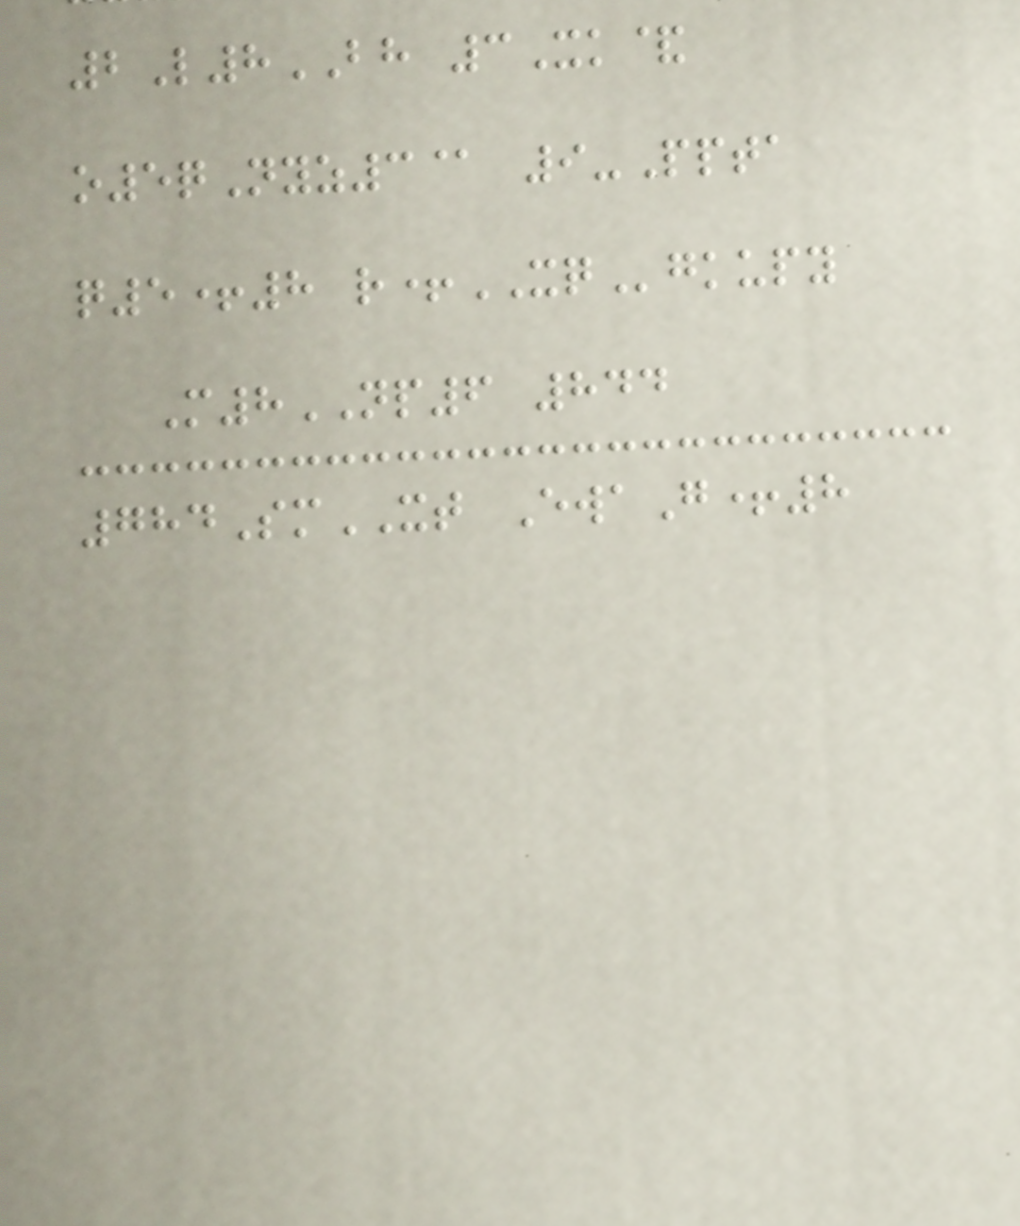2L8BH 3Xk&
o5qNyz3@ 9-Ppta
q5+8 r+XQgkupy
M8NP6 844
784SmXT EwaG+8
